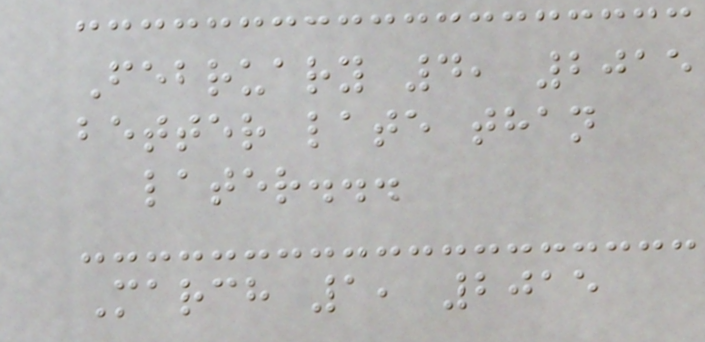February 4, 2015
better late than
later...
March 1, 2015
